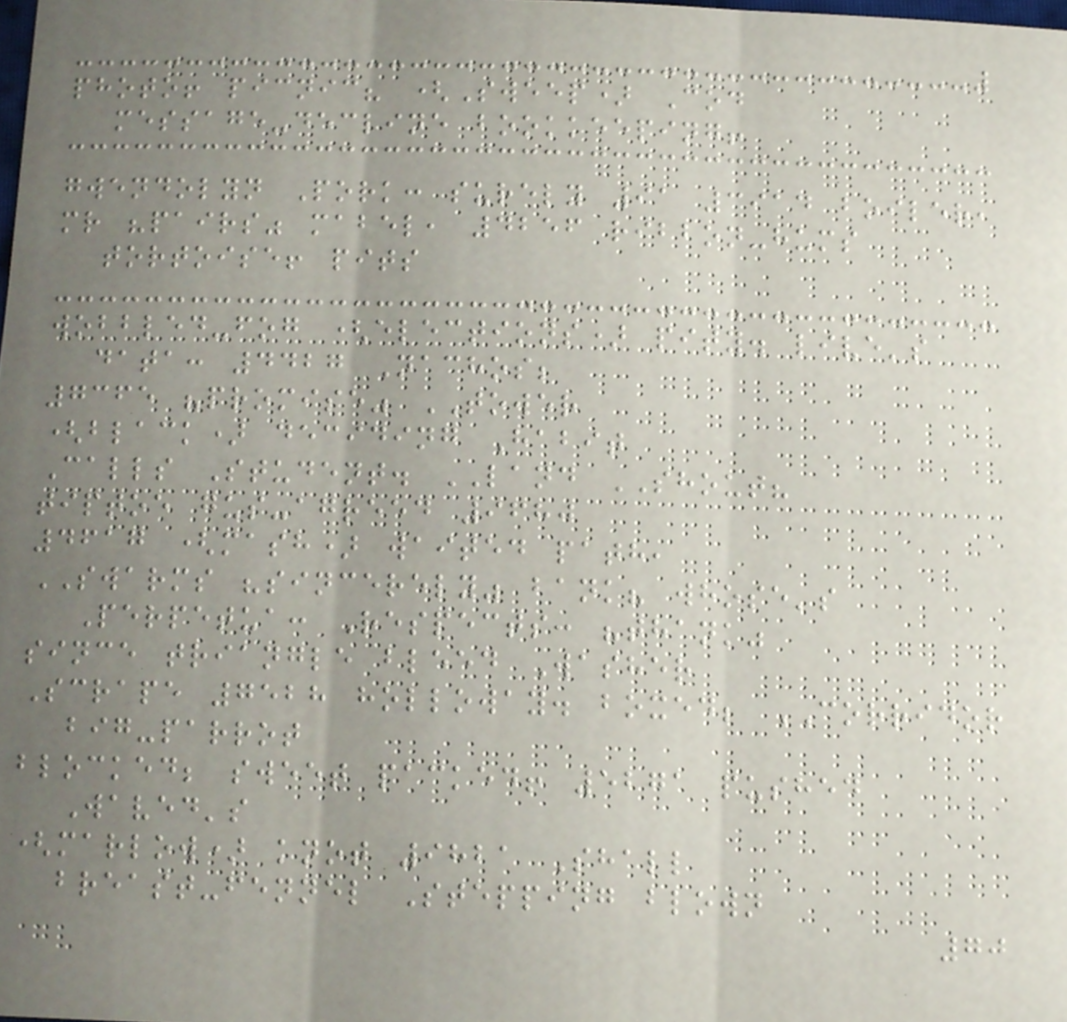photo! picnic? (Sweep) Cod
message-decline bookkeeping!
gwendolyn Pork: surely 91 3914 boiler,
mr "pairs" mabel, 4256 ribbon-hums
tortoise! pits
wobbled-fog (elections) pity. live's
data: 4427 Nachos;
7365 "promise" TOWER
(black) deciding Habit
Calls Student. LAND SHOUT?
tiptoe gus-agreed 9680
4617 (mash) waited path,
SWARMS "sincerely" bank? whose's
Perpetua: Respects: "thank"
since triangle bleed Washer
Scrape 7528 holloway. boxed; CORRIDOR
big-parrot
blocked; sweet packed! 5271 pushed
Waved's
(marlow) knot 9821 Shall
breast-fennel Stepping blown
70
